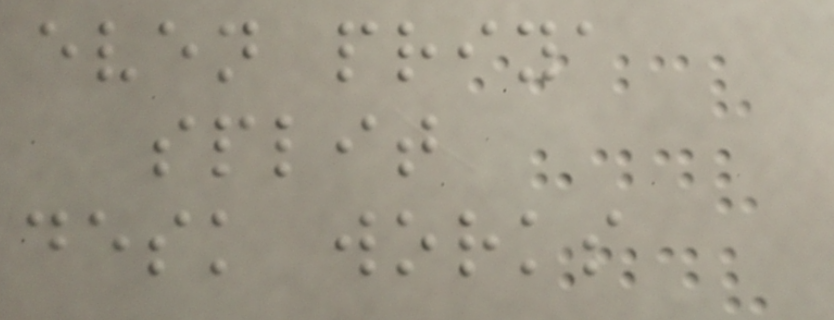even priya
split
desk works
